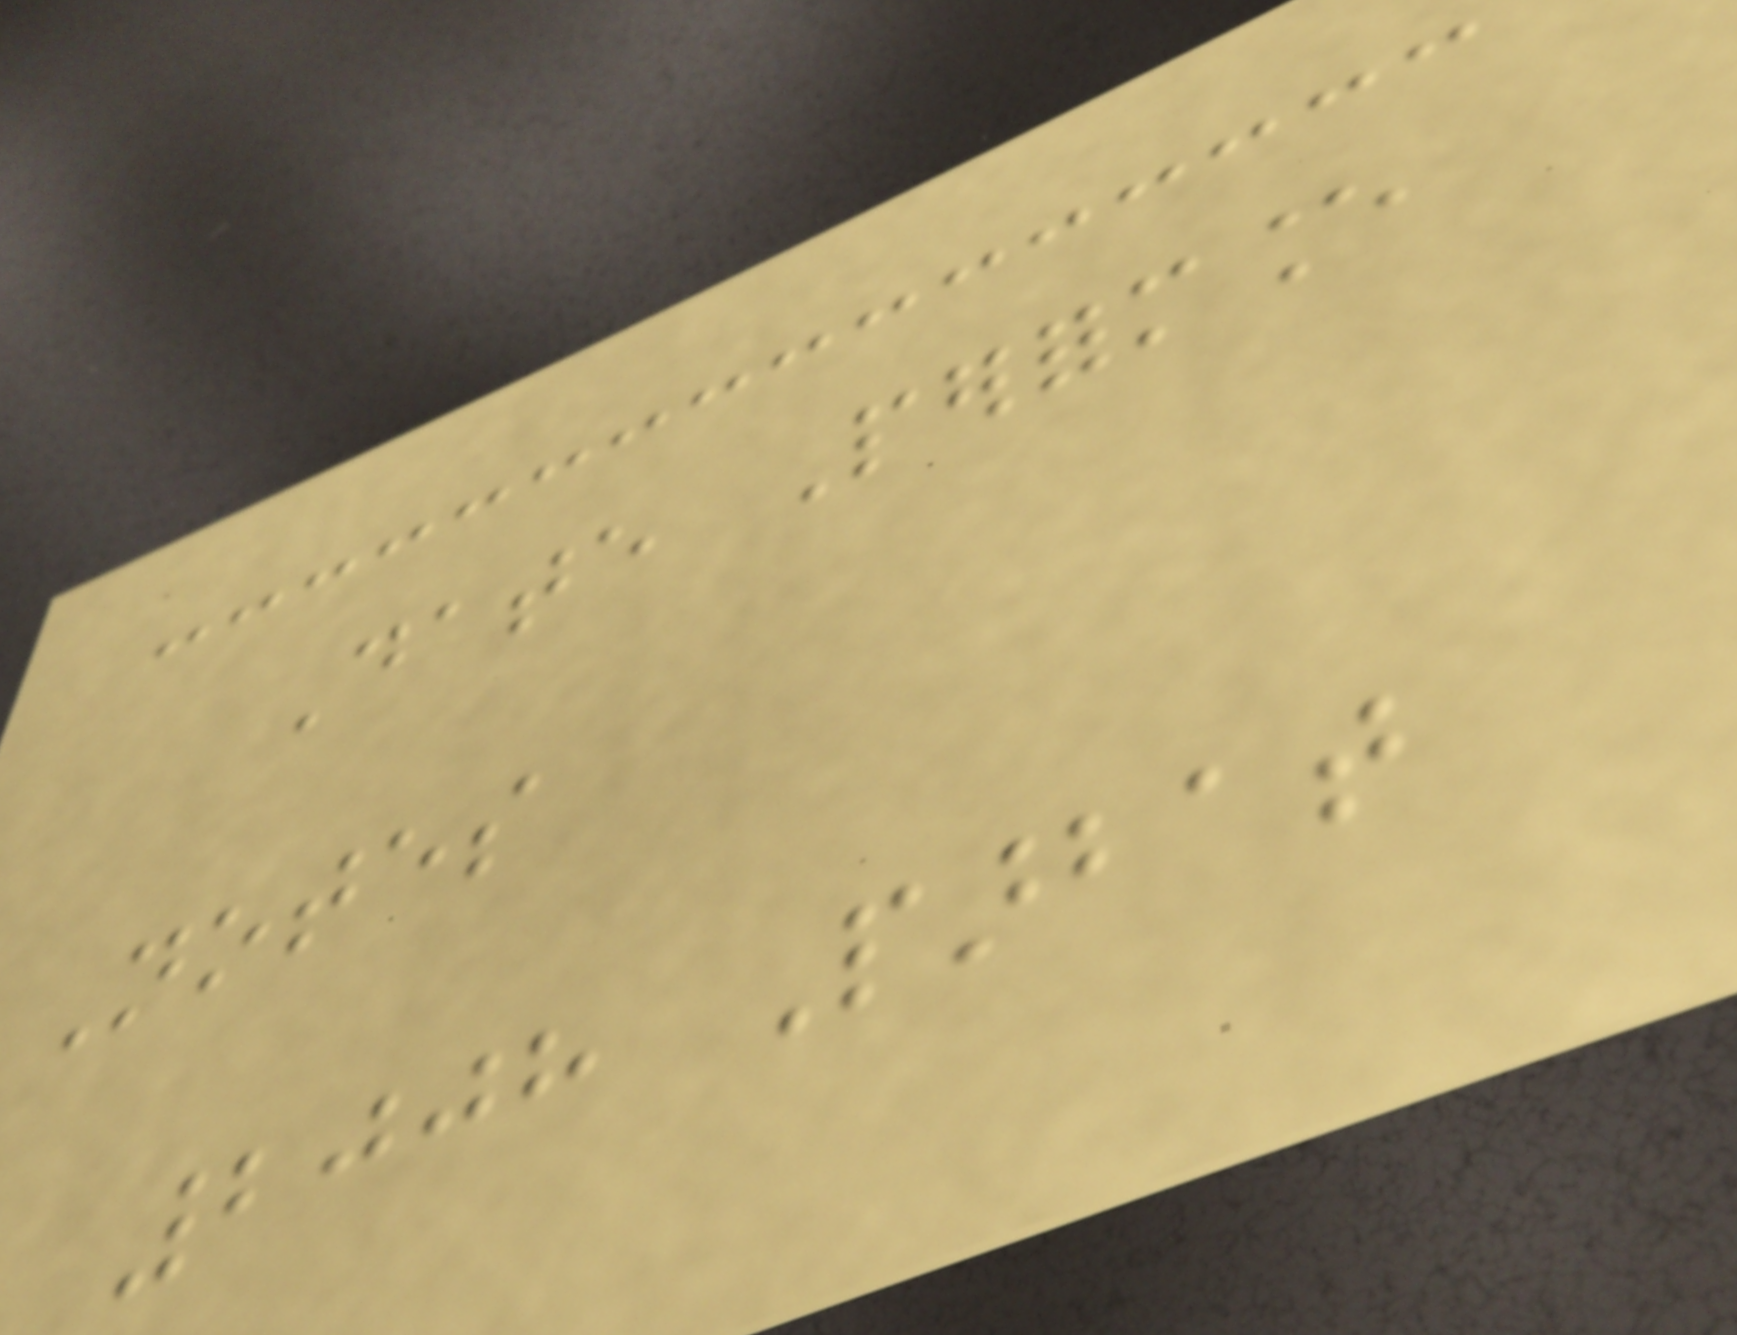Date Performance
Notes
2008 Parbat
